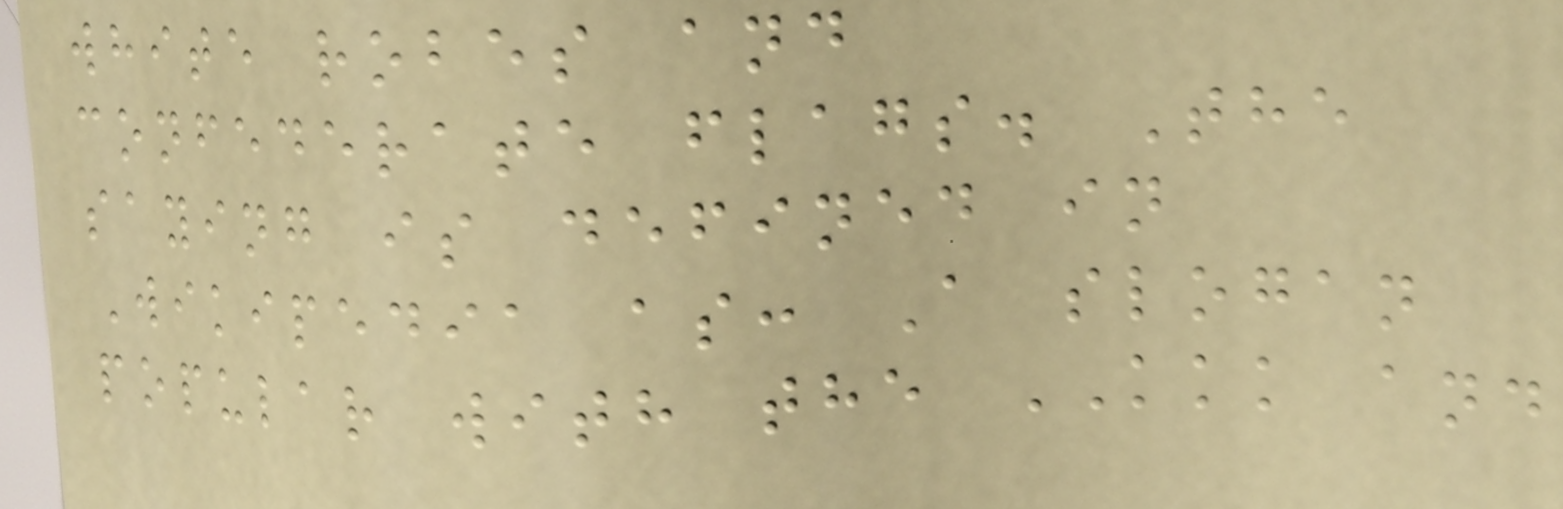white robes and
confederate flags. The
saying is defined in
Wikipedia as: A slogan
popular with the KKK and
